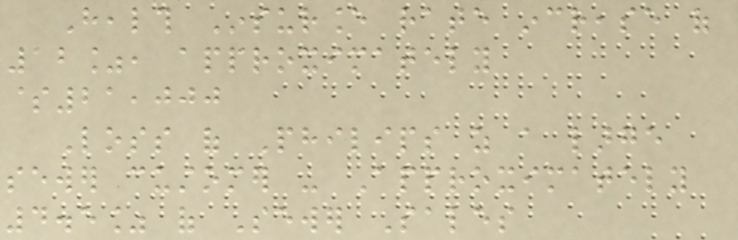Health Insurance rate increase of
12%, approximately
$21,000
Loss of Philips as a large
sewer customer - Approximately
4.5% of Sewer Sales
